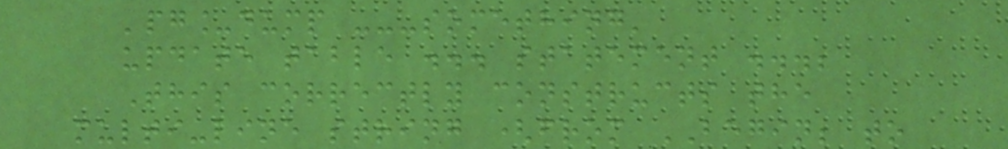'pg_dump ---something'
update table ... statement ...;
This correctly constructs the
multi-line string (from BEGIN; to
